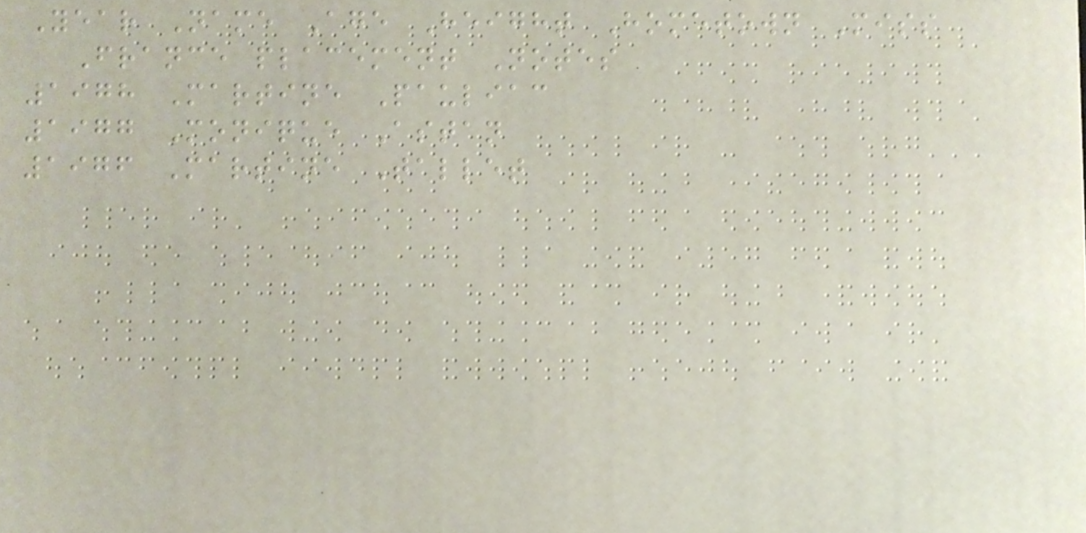Year Name Age Height Hometown Miss
France placement Notes
1978 Martine Pauliac
1977 Monique Astan
1976 Martine Tallet
